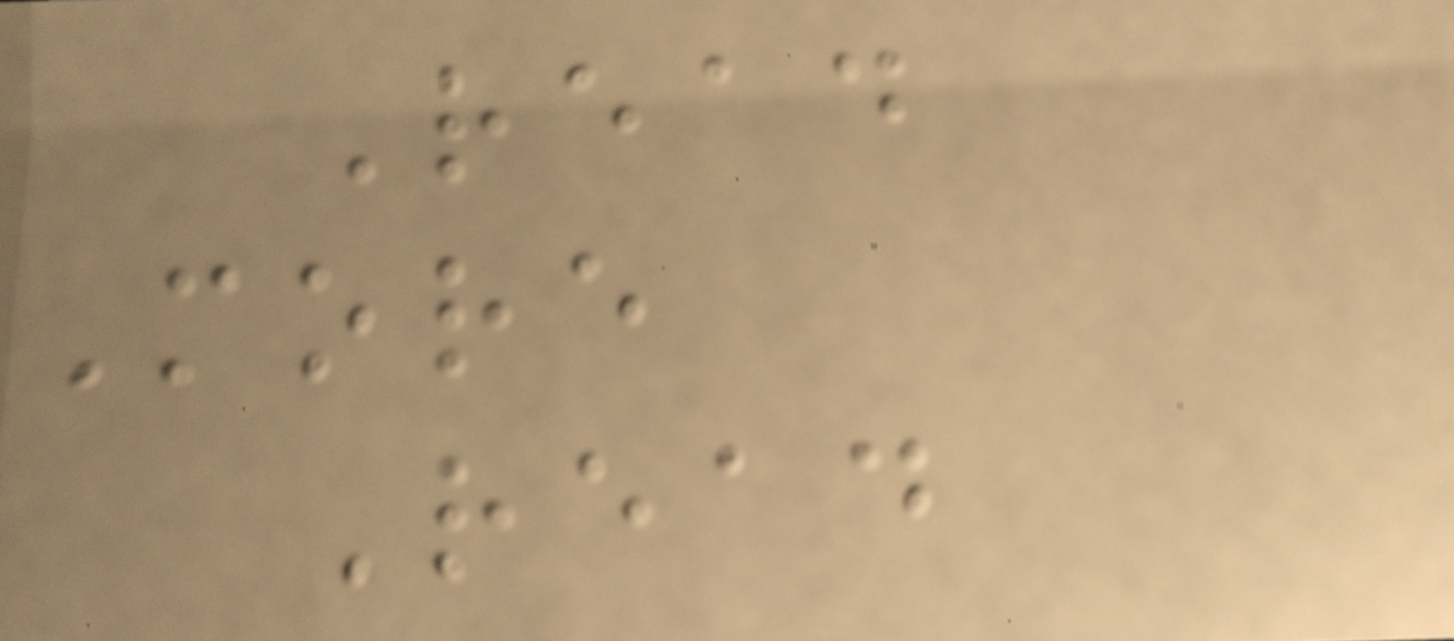Read
More
Read
